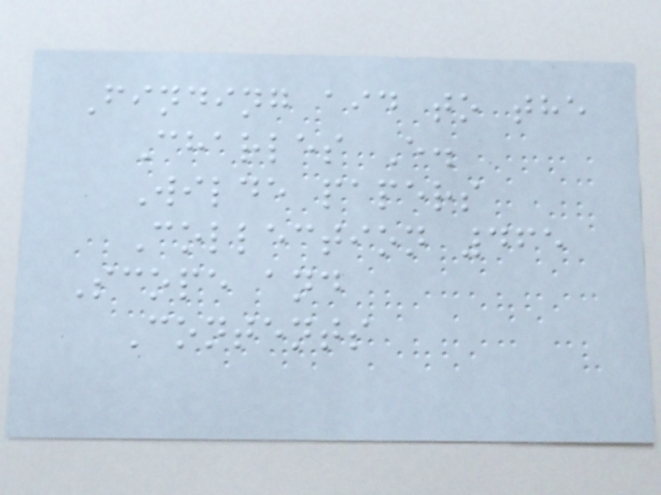Finding aid to the
Charles E.
Wilde papers
Collection 465
Scope and
Contents
